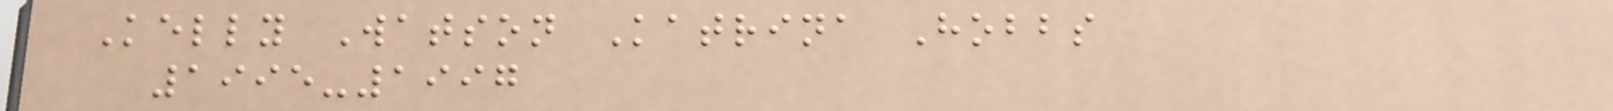Kelly Watson Katrina Hobbs
1995-1997
